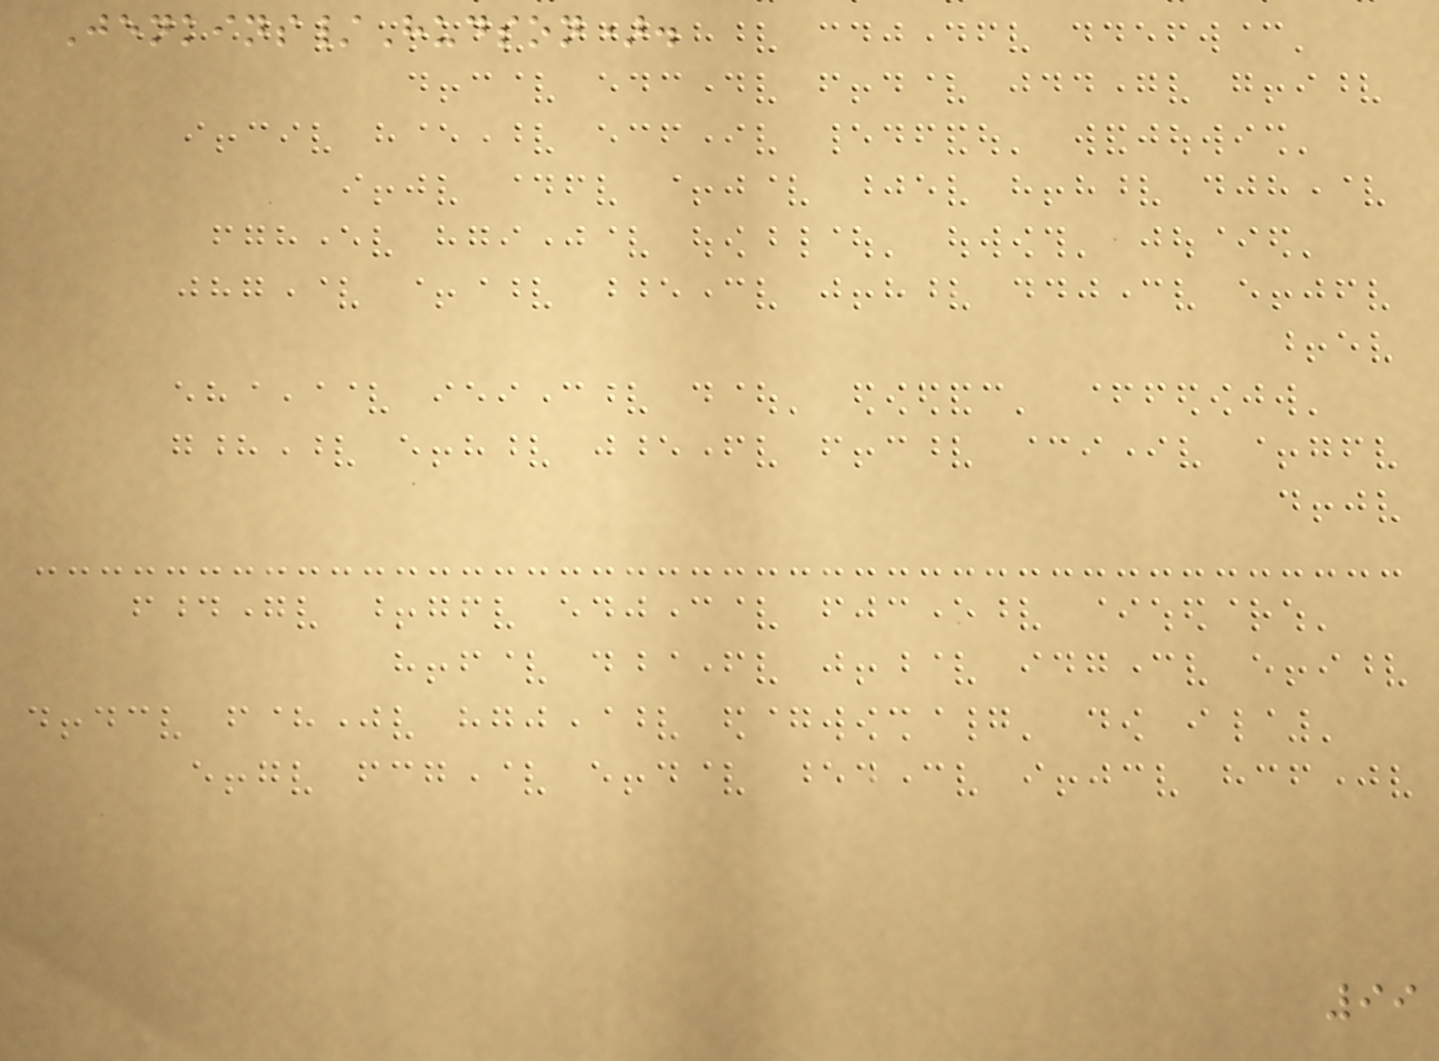Jenkins/Hudson).
99
